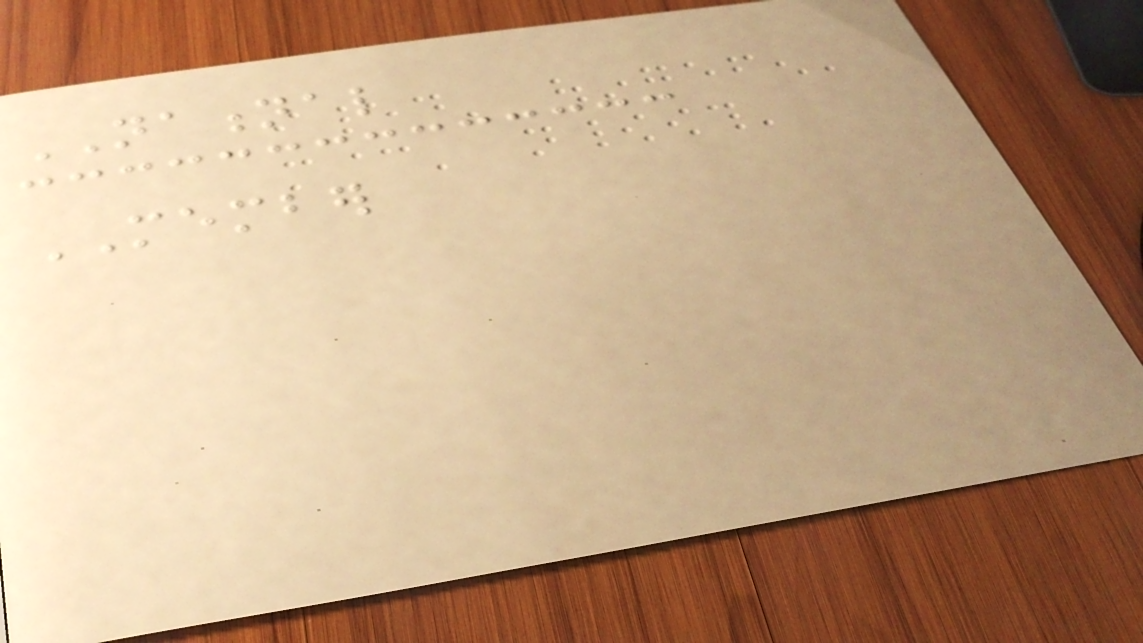NATIONAL
MEMBER
